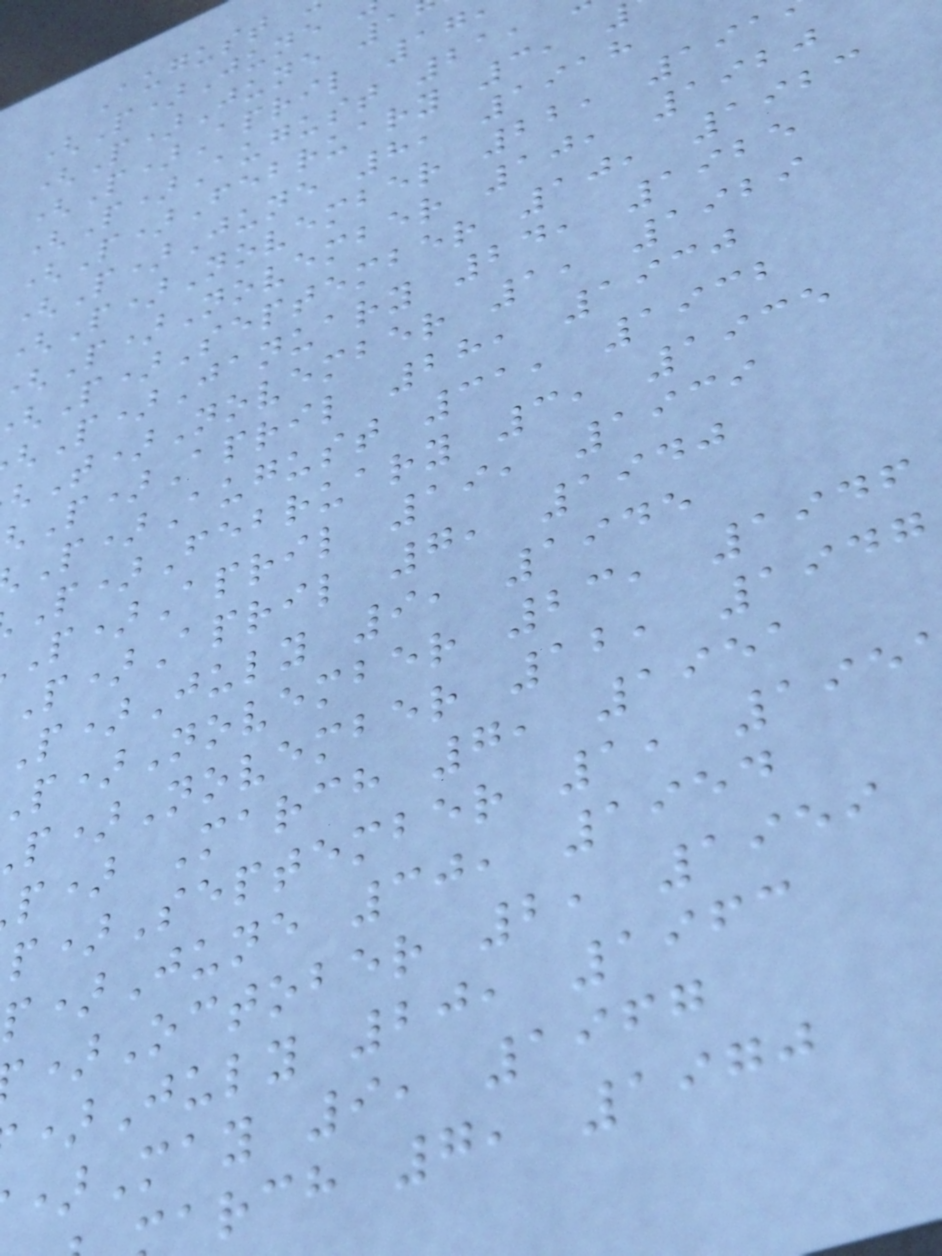August
(P)June
(P)June 1
(P)April 17
(P)August 21,
(P)February 3,
(P)June 8, 1918
(P)November 22, 191
P)November 10, 1920
P)September 10, 1923
P)January 24, 1925
T)November 1, 1929
P)April 28, 1930
P)August 31, 1932
P)February 3, 1935
P)April 19, 1939
P)April 7, 1940
P)July 9, 1945
)November 23, 1946
)November 12, 1947
p) March 7, 1951
)September 1, 195
)June 30, 1954
)October 2, 1959
)July 20, 1963
)May 9, 1967
arch 7, 1970
